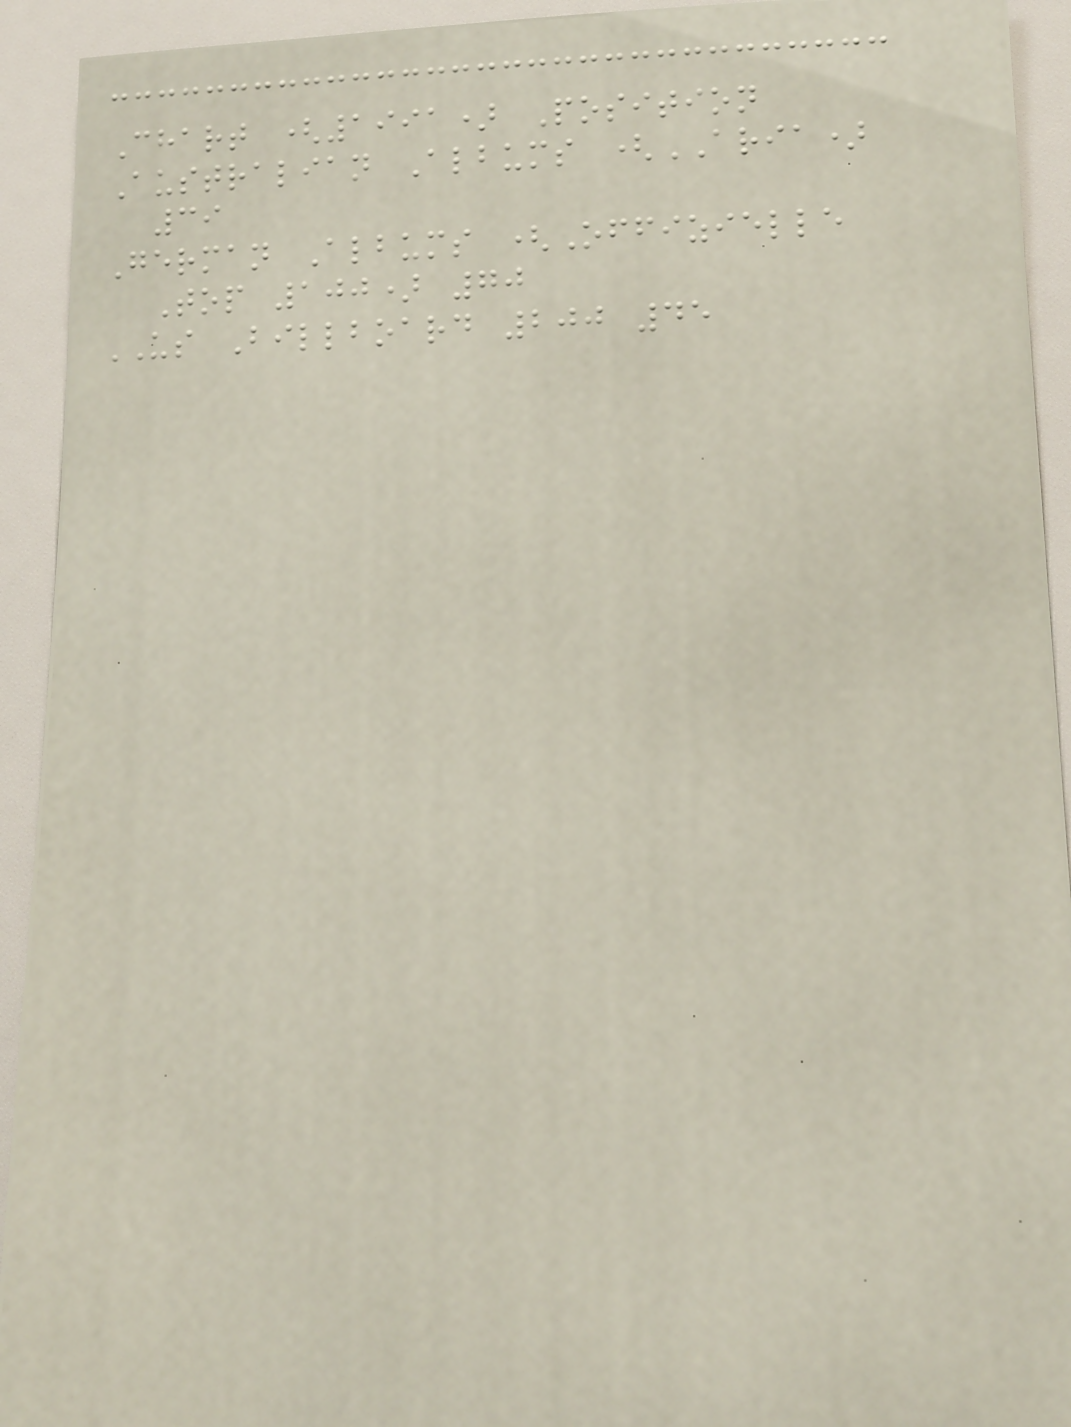Chart (1991) Position
Australian Albums (ARIA)
39
German Albums (Offizielle
Top 100) 70
US Billboard 200 45
